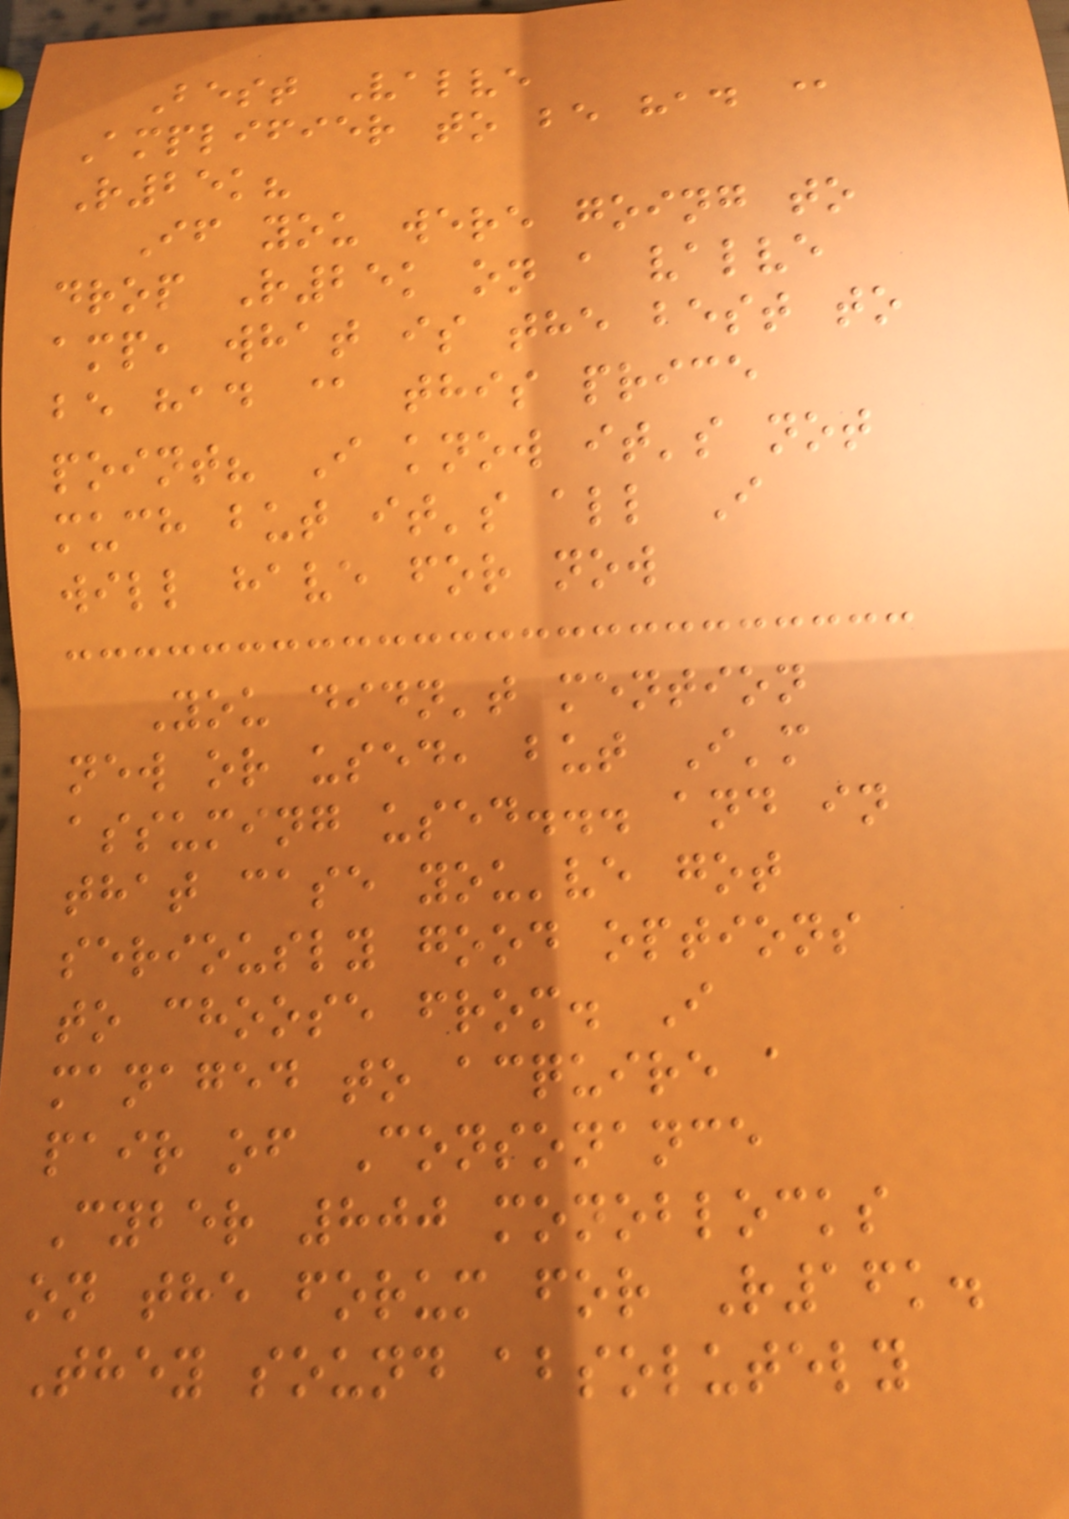Best Valve
Amplifier to be had @
R25k?
If you were going to
drop R25k on a valve
amp, what is the best to
be had @ this price
point? I know it's not
much but it's all I
will have for now
You didn't mention
new or used, but I'm
assuming used... and in
that case you've got
seriously good options
to choose from. I
managed to acquire a
pair of Consonance
Cyber 800 monoblocks
on the forum for R16k.
They sound absolutely
